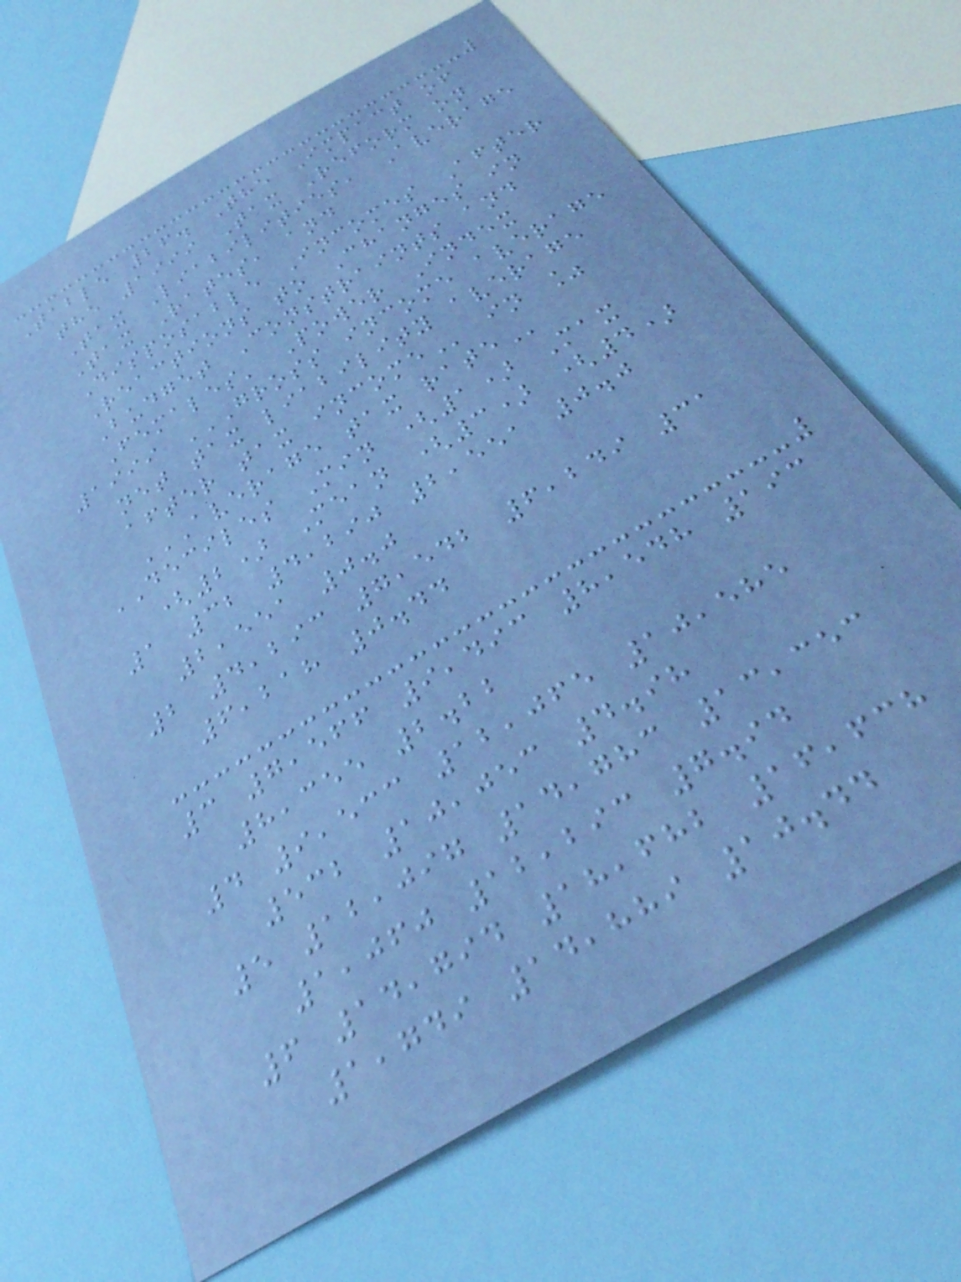Table 26. The Impact of
the 1999 Tax Reform on
Tax Liabilities, Average
Tax Rates, and
Disposable Incomes After
Reactions to Changes in
Budget Constraints and
Females' Power Index
1999 GROSS INCOME AVERAGE
NET TAX LIABILITY AVERAGE
AFTER TAX INCOME in %
AVERAGE TAX RATE
DECILES Min (1) Max
(2) Mean (3) (4)
1 32 4,290 2,551 0.0
2,551 0.0
2 4,293 7,542 6,249 31
6,218 0.44
3 7,566 9,493 8,548 193
8,355 2.22
4 9,533 12,065 10,585
532 10,053 4.98
5 12,097 14,783 13,353
1,060 12,293 7.94
6 14,794 18,682 16,638
1,749 14,889 10.44
